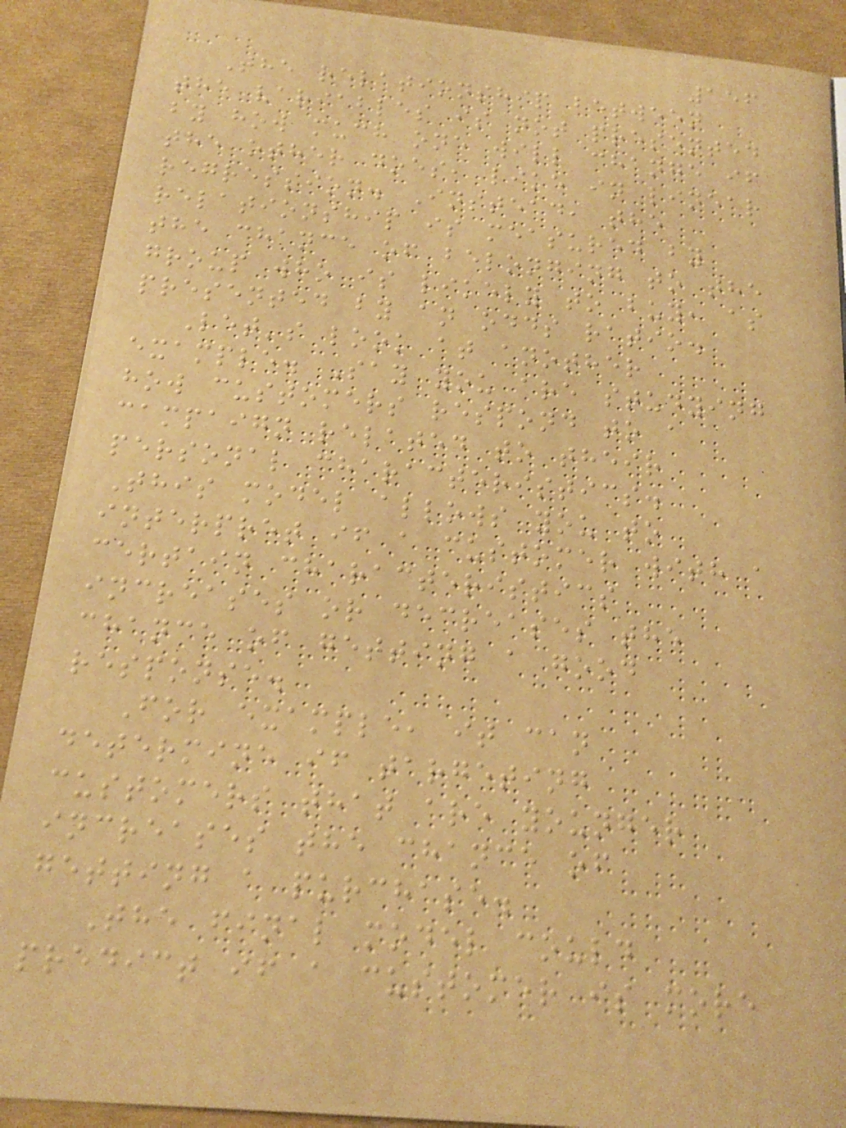156
The relationship between
the variables is not presented
by how much one will change if
the other does, like in linear
regression. Instead, the
relationship is measured by
the chance of belonging to the
group who is likely to buy, as
presented by an odds ratio.
Let's look at another
example. Say you are studying
how customers respond to a
campaign related to their
personal characteristics.
This model allows you to
interpret if a customer with a
certain characteristics
increases or decreases the
chance of getting a good
response.
For example, it can
determine if targeting
customers that are younger
increases the chance of
getting a purchase.
The final model could
predict if a customer is more
